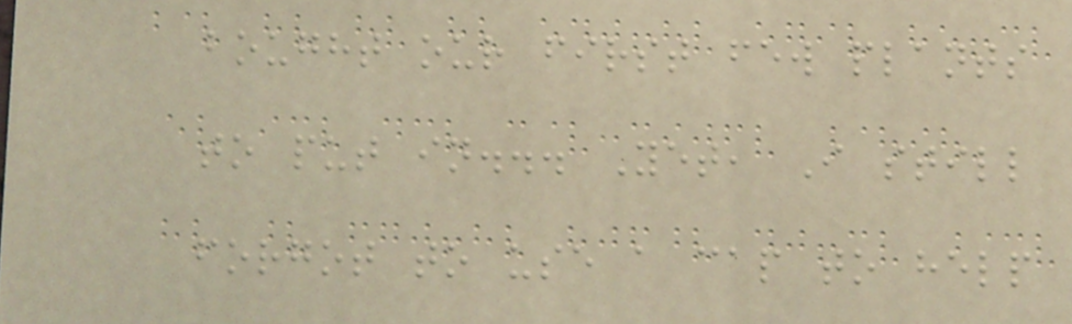bought our first few plants
to put in... Yet, I still
forgot to use a cap to help
